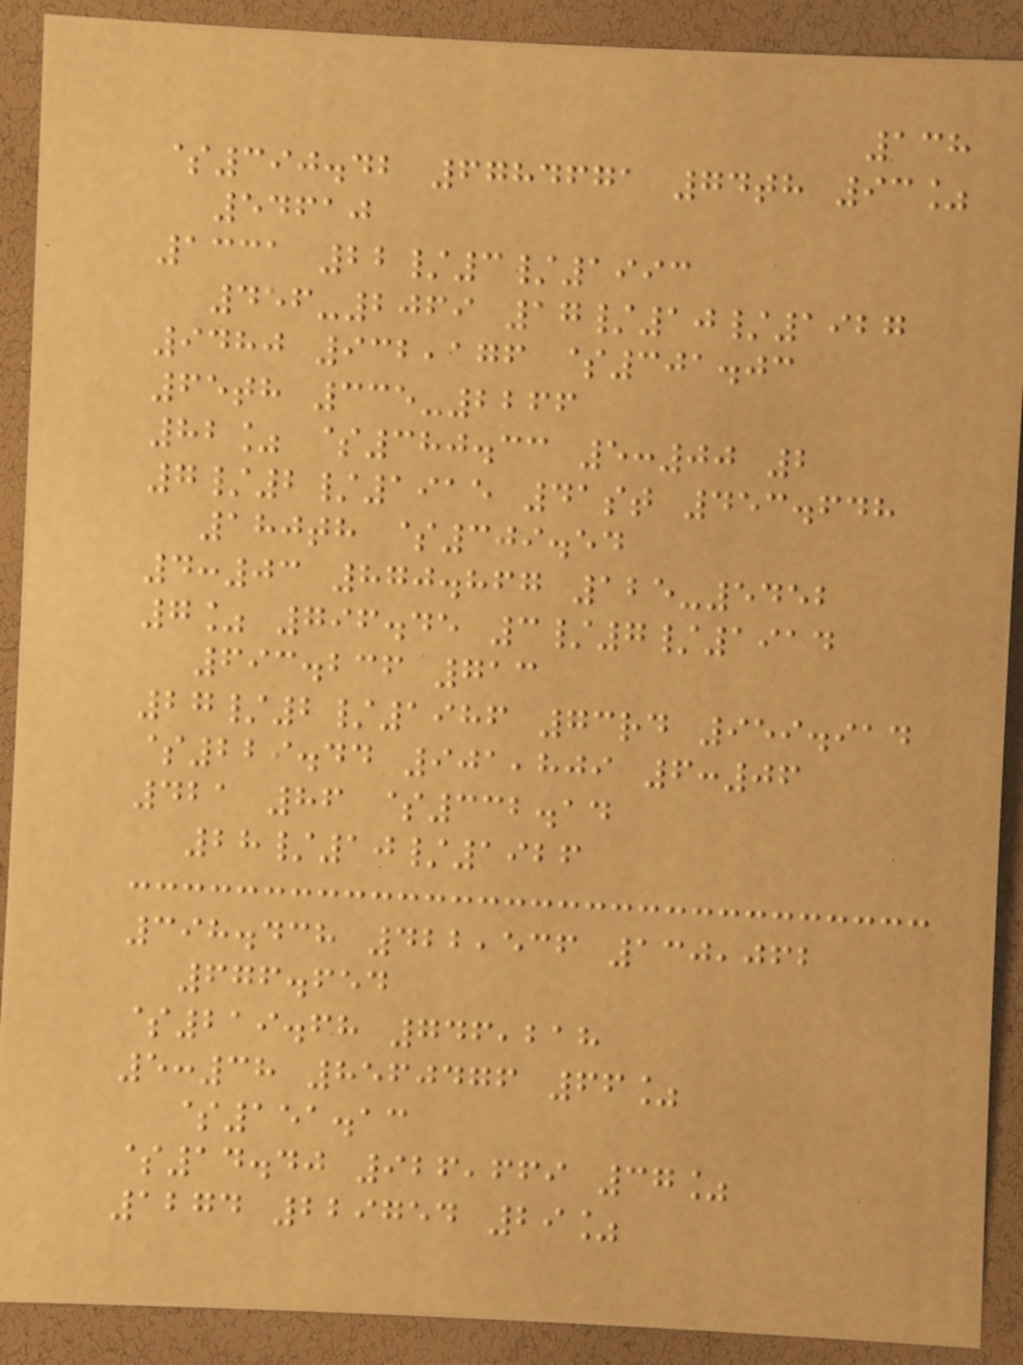138
$390.42 6784671 74th 93%
54610
1331 22/3/1993
456-2069 17/10/1927
9480 932,176 $301.03
65th 335-2266
82% $380.33 5:00 2
7/2/1915 41st 453.648
180th $309.54
4:03 870.867 125-5452
7% 796.45 3/7/1914
693.236 713
27/2/1986 73rd 959.914
$229.44 901,809 6:06
421 86 $332.14
28/10/1926
398.438 422,536 130,062
676.654
$219.68 746,218
5:38 8560476 66%
$151.13
$14.40 926,669 37%
1274 229754 29%
